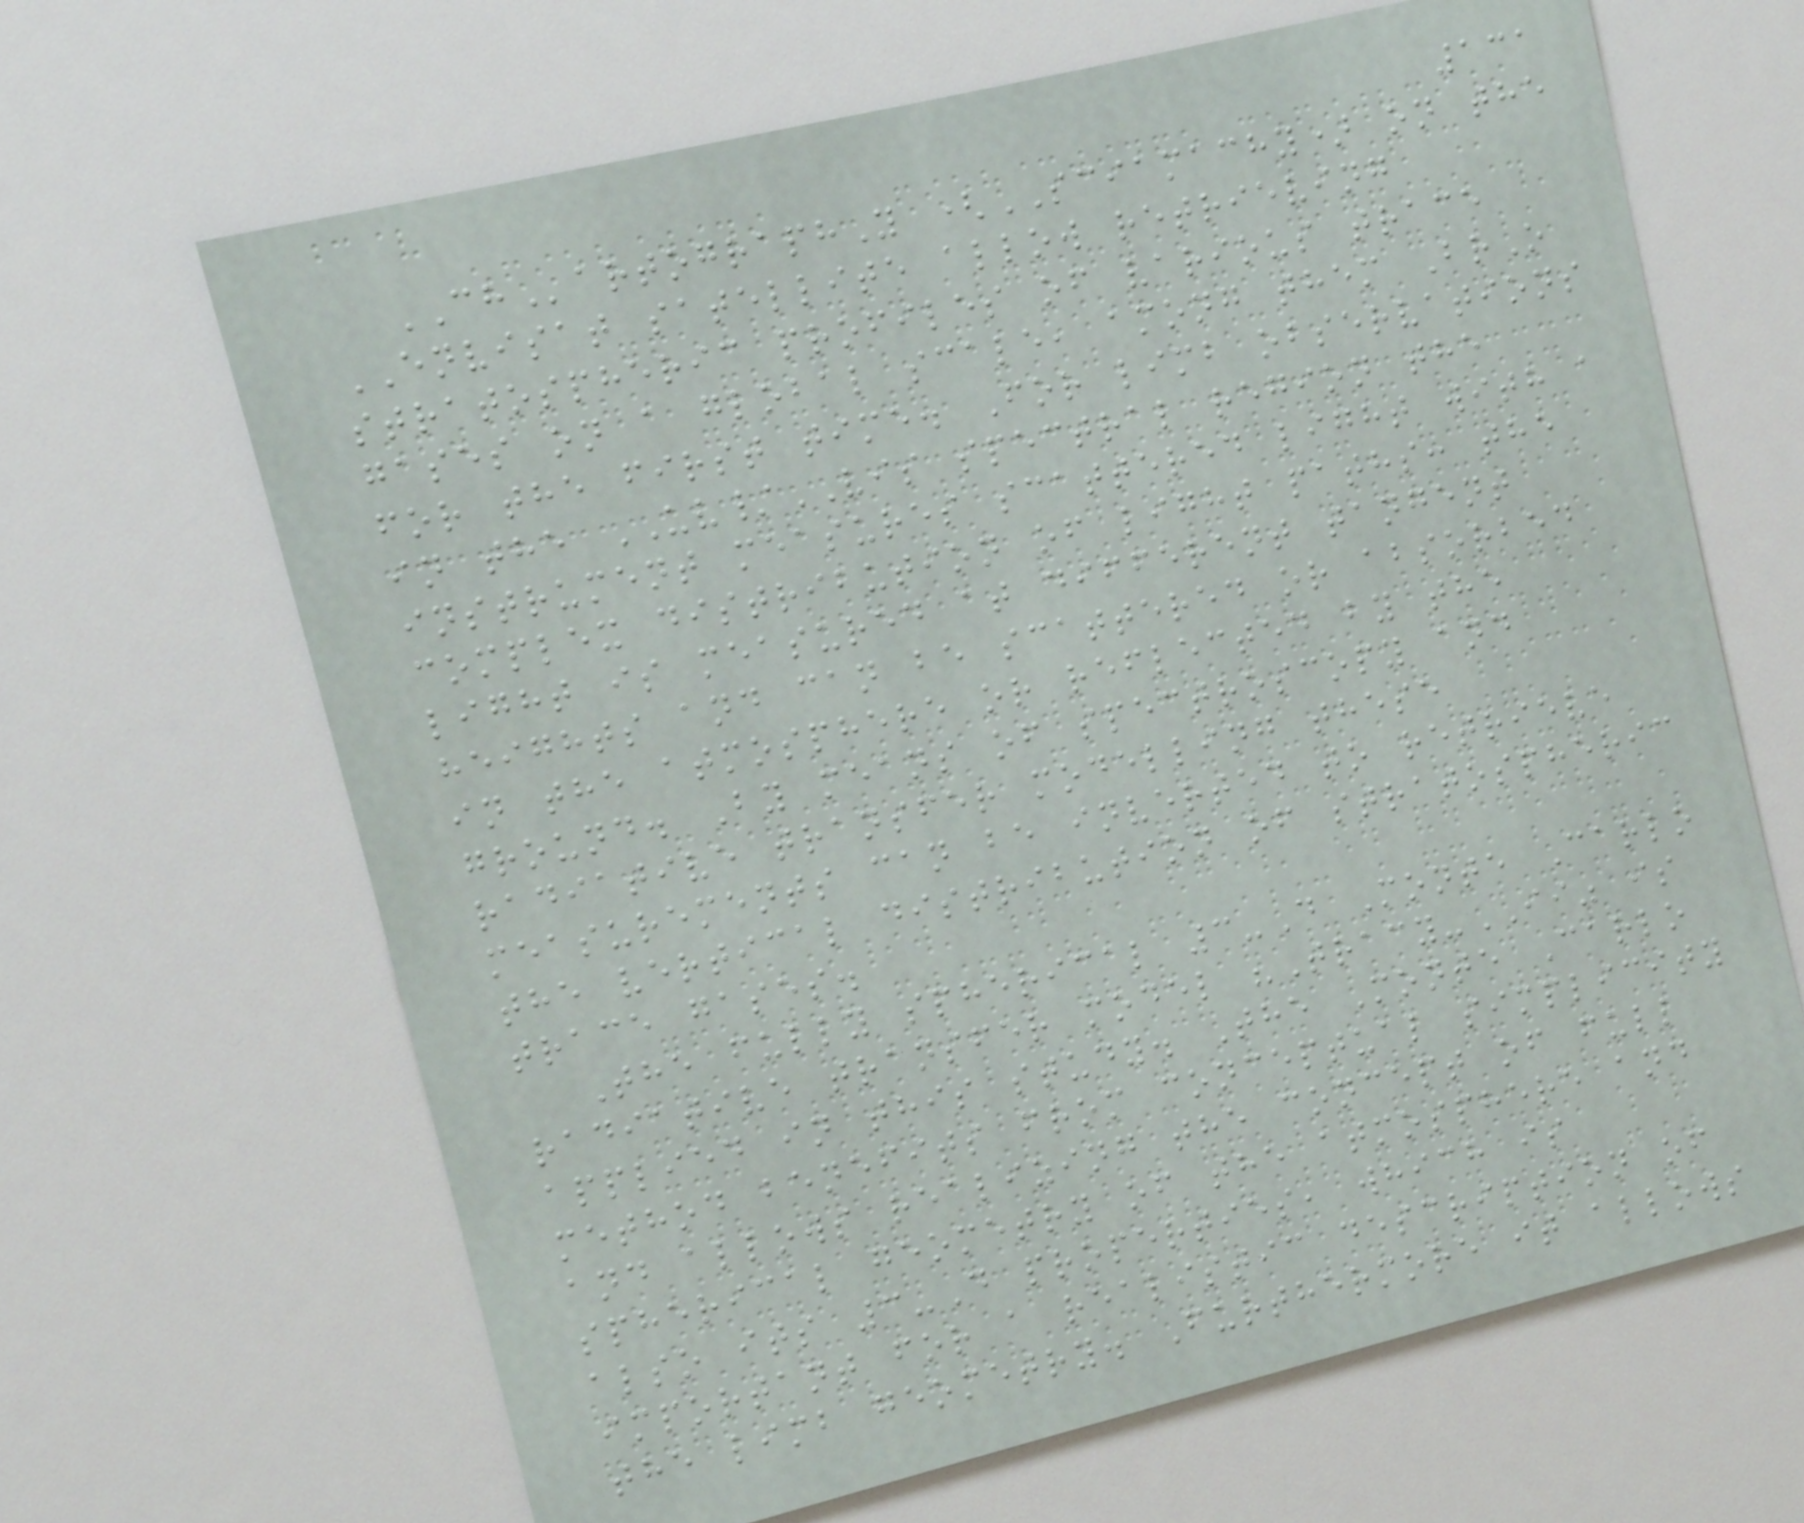131
CHartographY (SCIAMACHY) on the
ENVISAT satellite allow retrieving
stratospheric profiles of various trace
gases on a global scale, among them BrO
for the first time. For limb observations
in the UV/VIS spectral region the
instrument measures scattered light with a
complex distribution of light paths: the
light is measured at different tangent
heights and can be scattered or absorbed
in the atmosphere or reflected by the
ground. By means of spectroscopy and
radiative transfer modelling these
measurements can be inverted to retrieve
the vertical distribution of stratospheric
trace gases.
The fully spherical 3-D Monte Carlo
radiative transfer model "Tracy-II" is
applied in this study. The Monte Carlo
method benefits from conceptual simplicity
and allows realizing the concept of full
spherical geometry of the atmosphere and
also its 3-D properties, which is
important for a realistic description of
the limb geometry. Furthermore it allows
